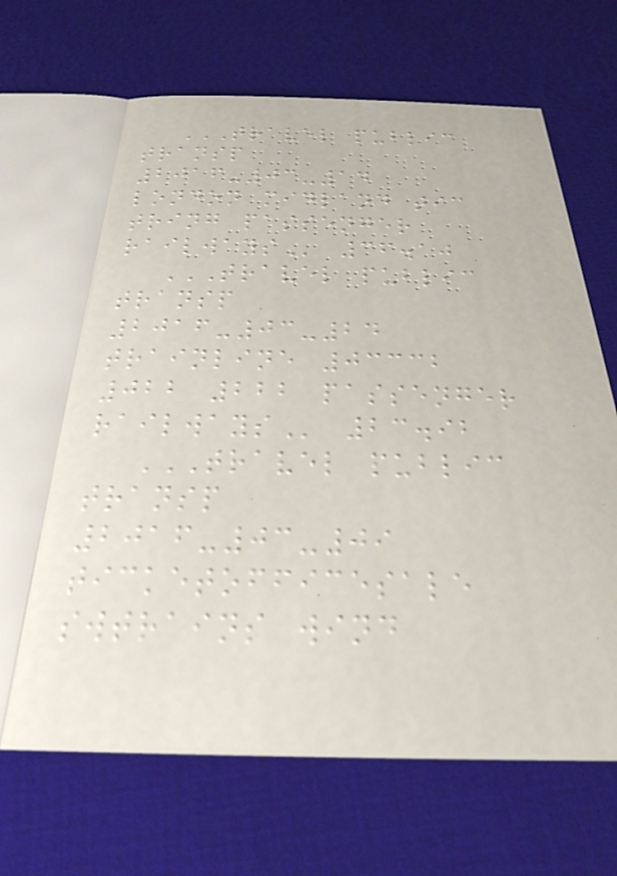TRAVEL PUBLIC
TRANSP
2016-03-14
LONDON MIDLAND TIC
TRING PASSENGER
RAILWAYS 36.10
TRAVEL PUBLIC
TRANSP
2016-03-24
TRAINLINE 03332
022 222 PASSENGER
RAILWAYS 23.92
TRAVEL PUBLIC
TRANSP
2016-03-09
TICKETOFFICESALE
SWTRAINS WIND
